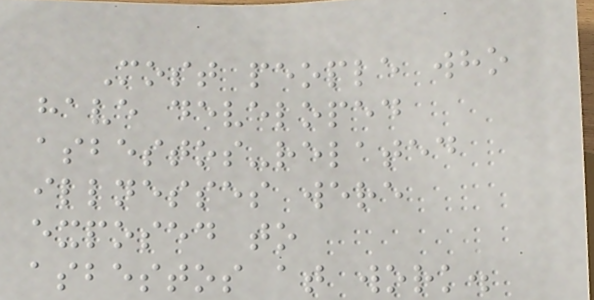Most people who
have developed
asbestos-related
illnesses were
exposed to
asbestos at work.
